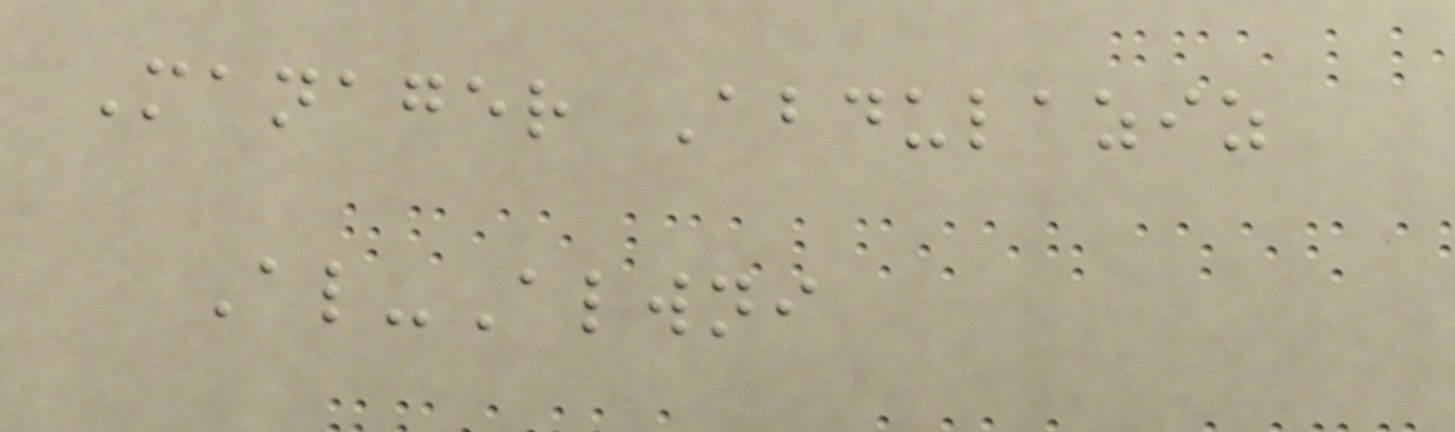Manager Abdulaziz
Al-Alwni
